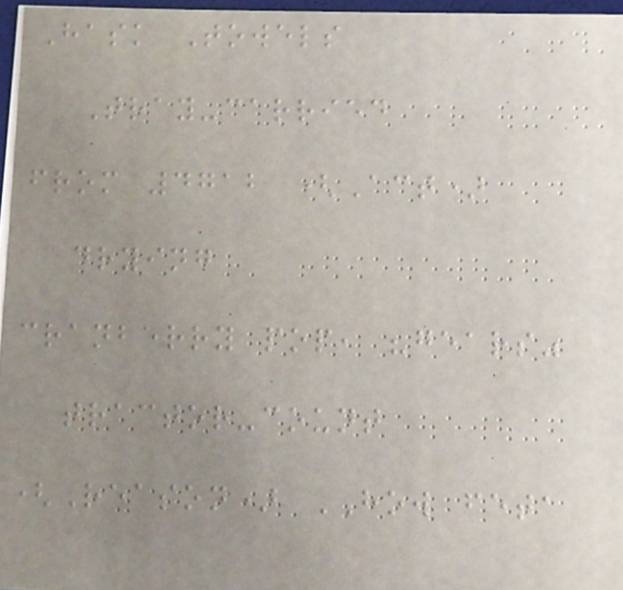Hask Towels
Tray-carried
from 4712 (Act)
drying
cranberry pop, "gears"
tractor-count
(Reason) HOW feta
